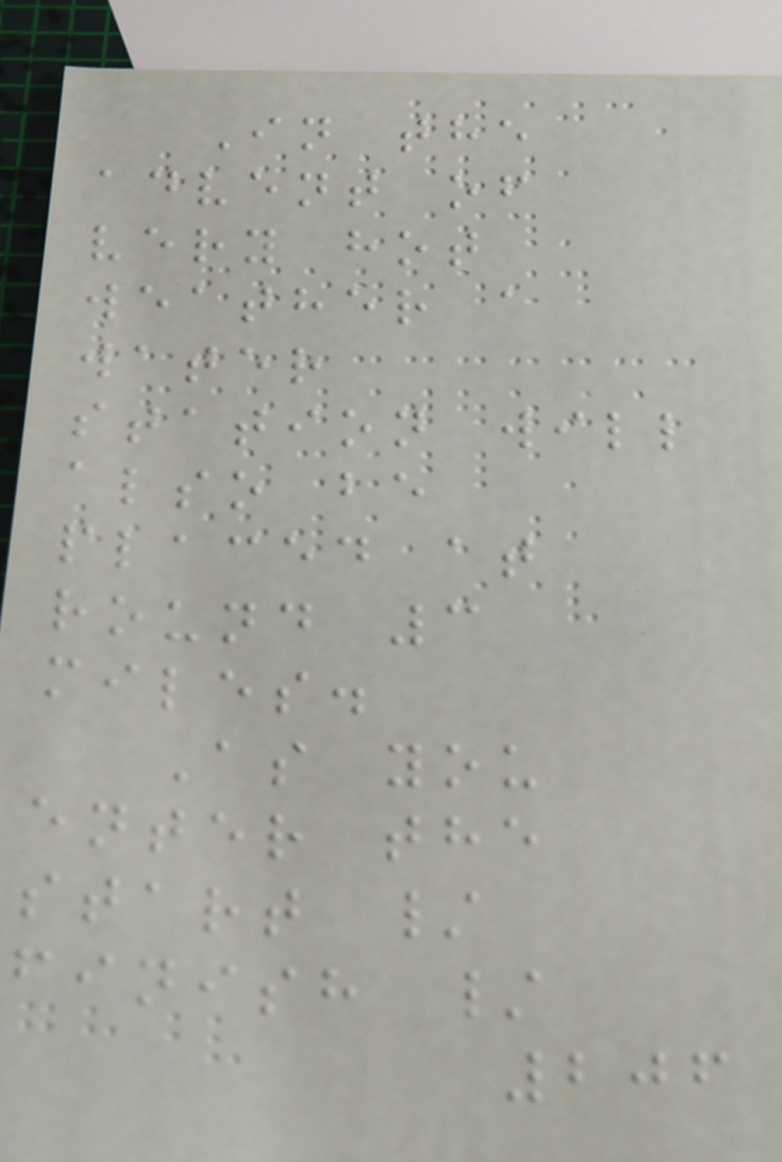In the
advent of
very hot
weather a
water
station will
also be
placed at
round 3
miles.
As you
enter the
start /
finish /
206
